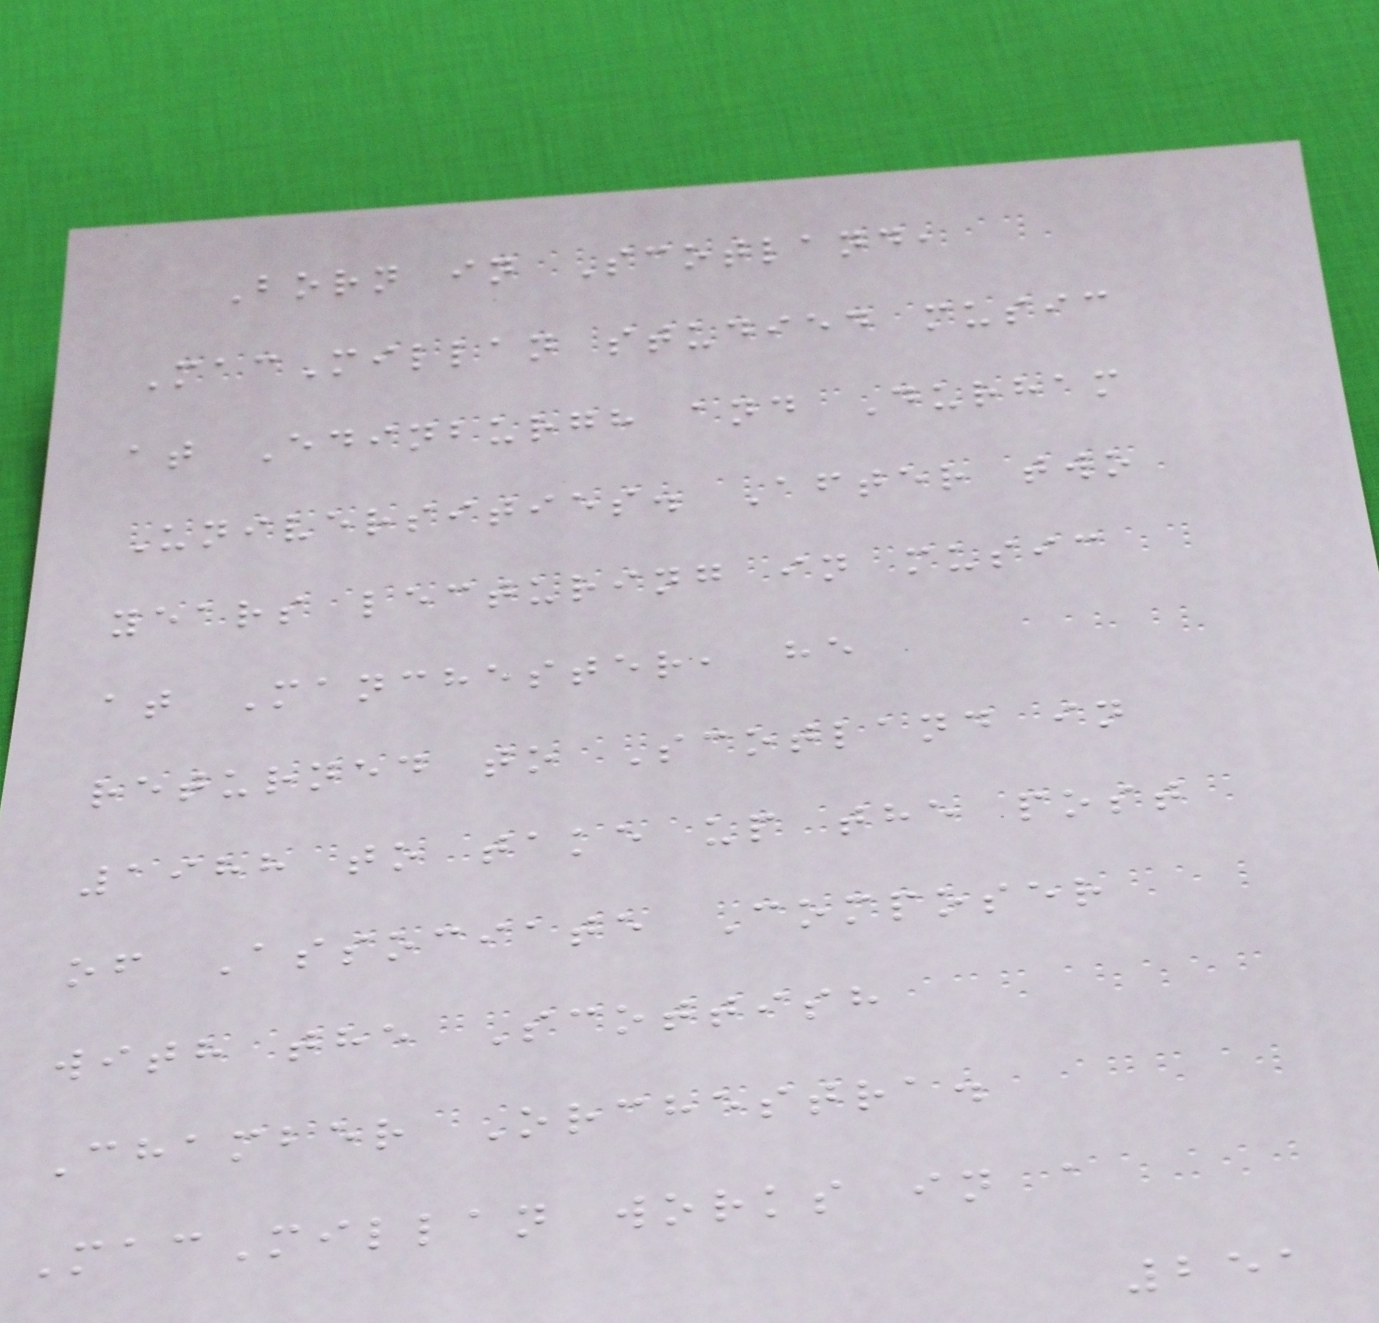Born in Scotland,
MacMillan studied music
at Edinburgh and Durham
Universities. After two
years lecturing in music
at Manchester, he
returned to Scotland in
1988 to take up the post
of Associate Composer
with the Scottish
Chamber Orchestra.
MacMillan works in a
251
